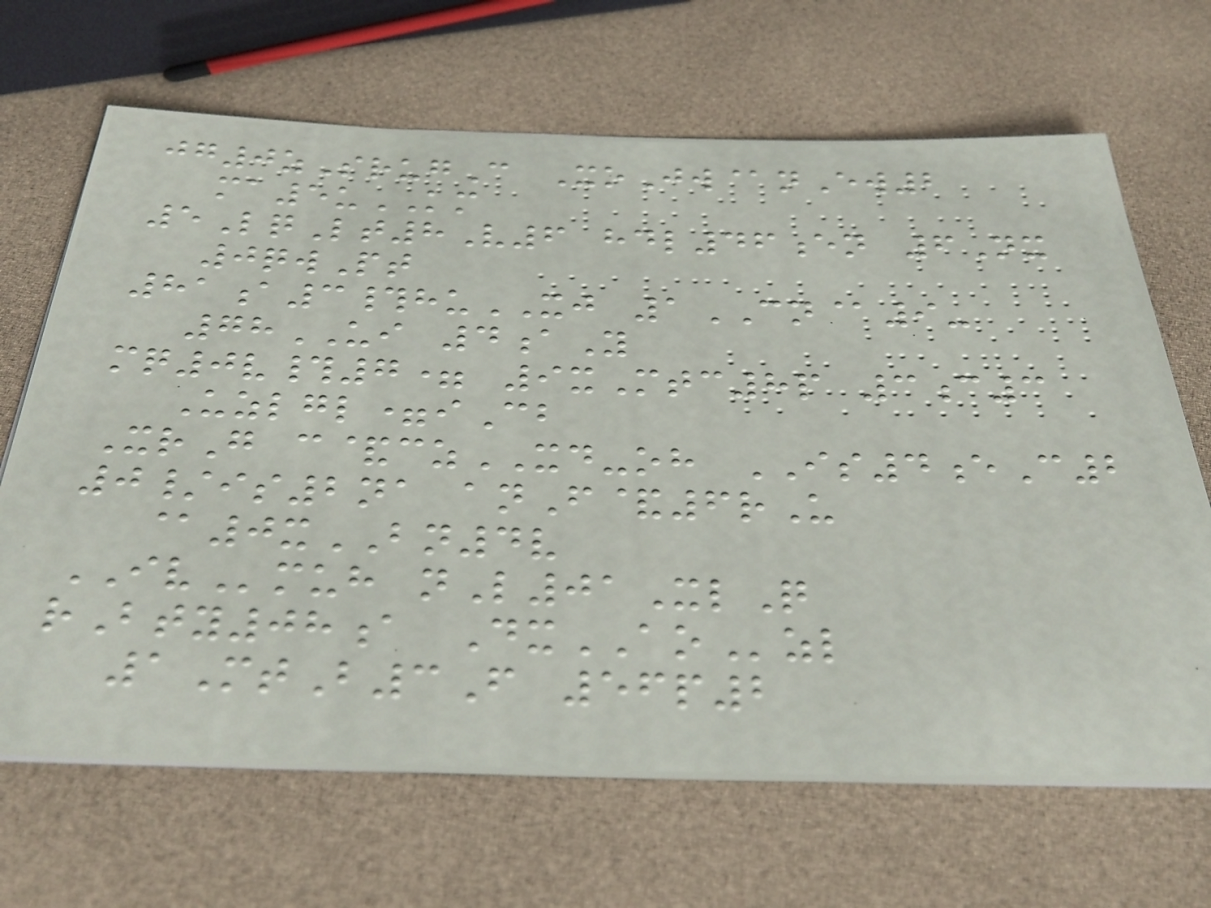jg0zSrugC XoJw@nEw2
ma5uKM
5LqLt8V6 hdl46en 6Nx
0qwPt
81a3#huXJ 1CN@9-
78UI 4aY
mq0v#7= 9xMtc8p 3c3
Uzlgl=iCb
XrG c&czXD-oh IS4eC2
0/is2na anF&6rU
@0xBN4v
IVmuh nL01XlQ
rBty08a DxAOzl
1MtB3F 56p2
